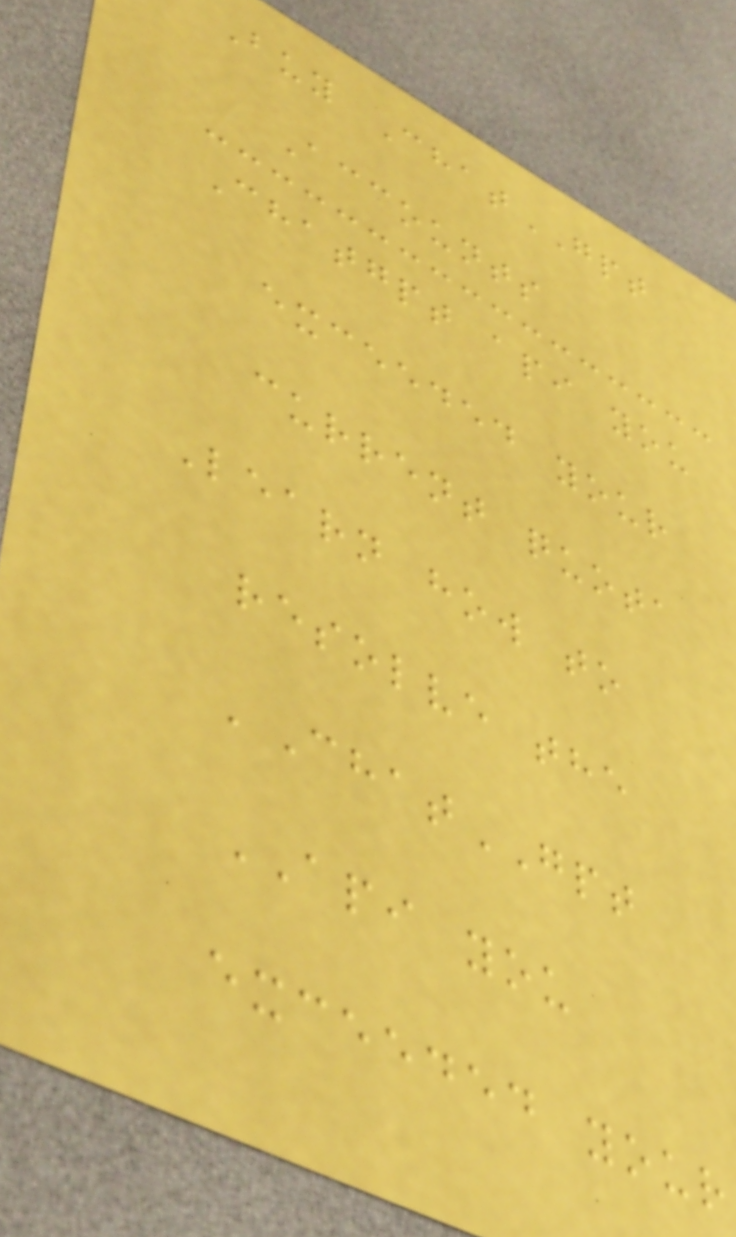Buy ChatGPT
Accounts
Chatgpt api you
exceeded your
current quota
Learn how to
resolve the
'ChatGPT
API you
exceeded your
